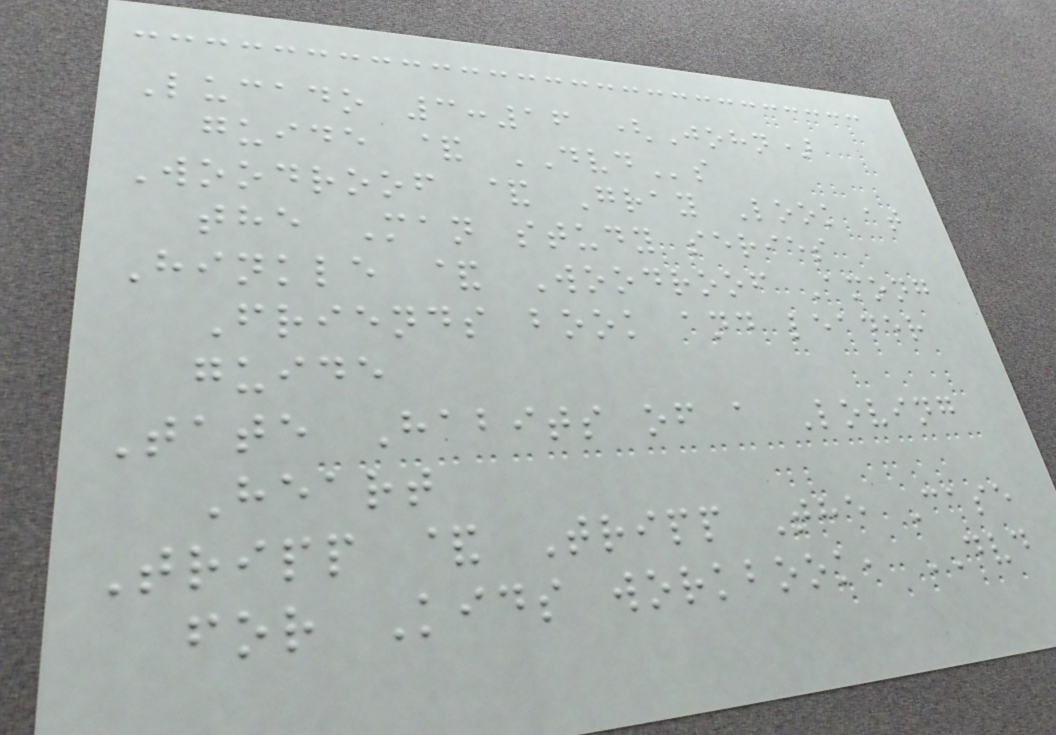Lucado 3:16 (John)
guide & DVDs
Woodroof & Gray Look at
the Man study series
Hinkle & Woodroof Among
Friends book and leader
guide
Tate Habits of a Loving
Heart
Tripp & Tripp The Case
for Kids workbook, DVD
